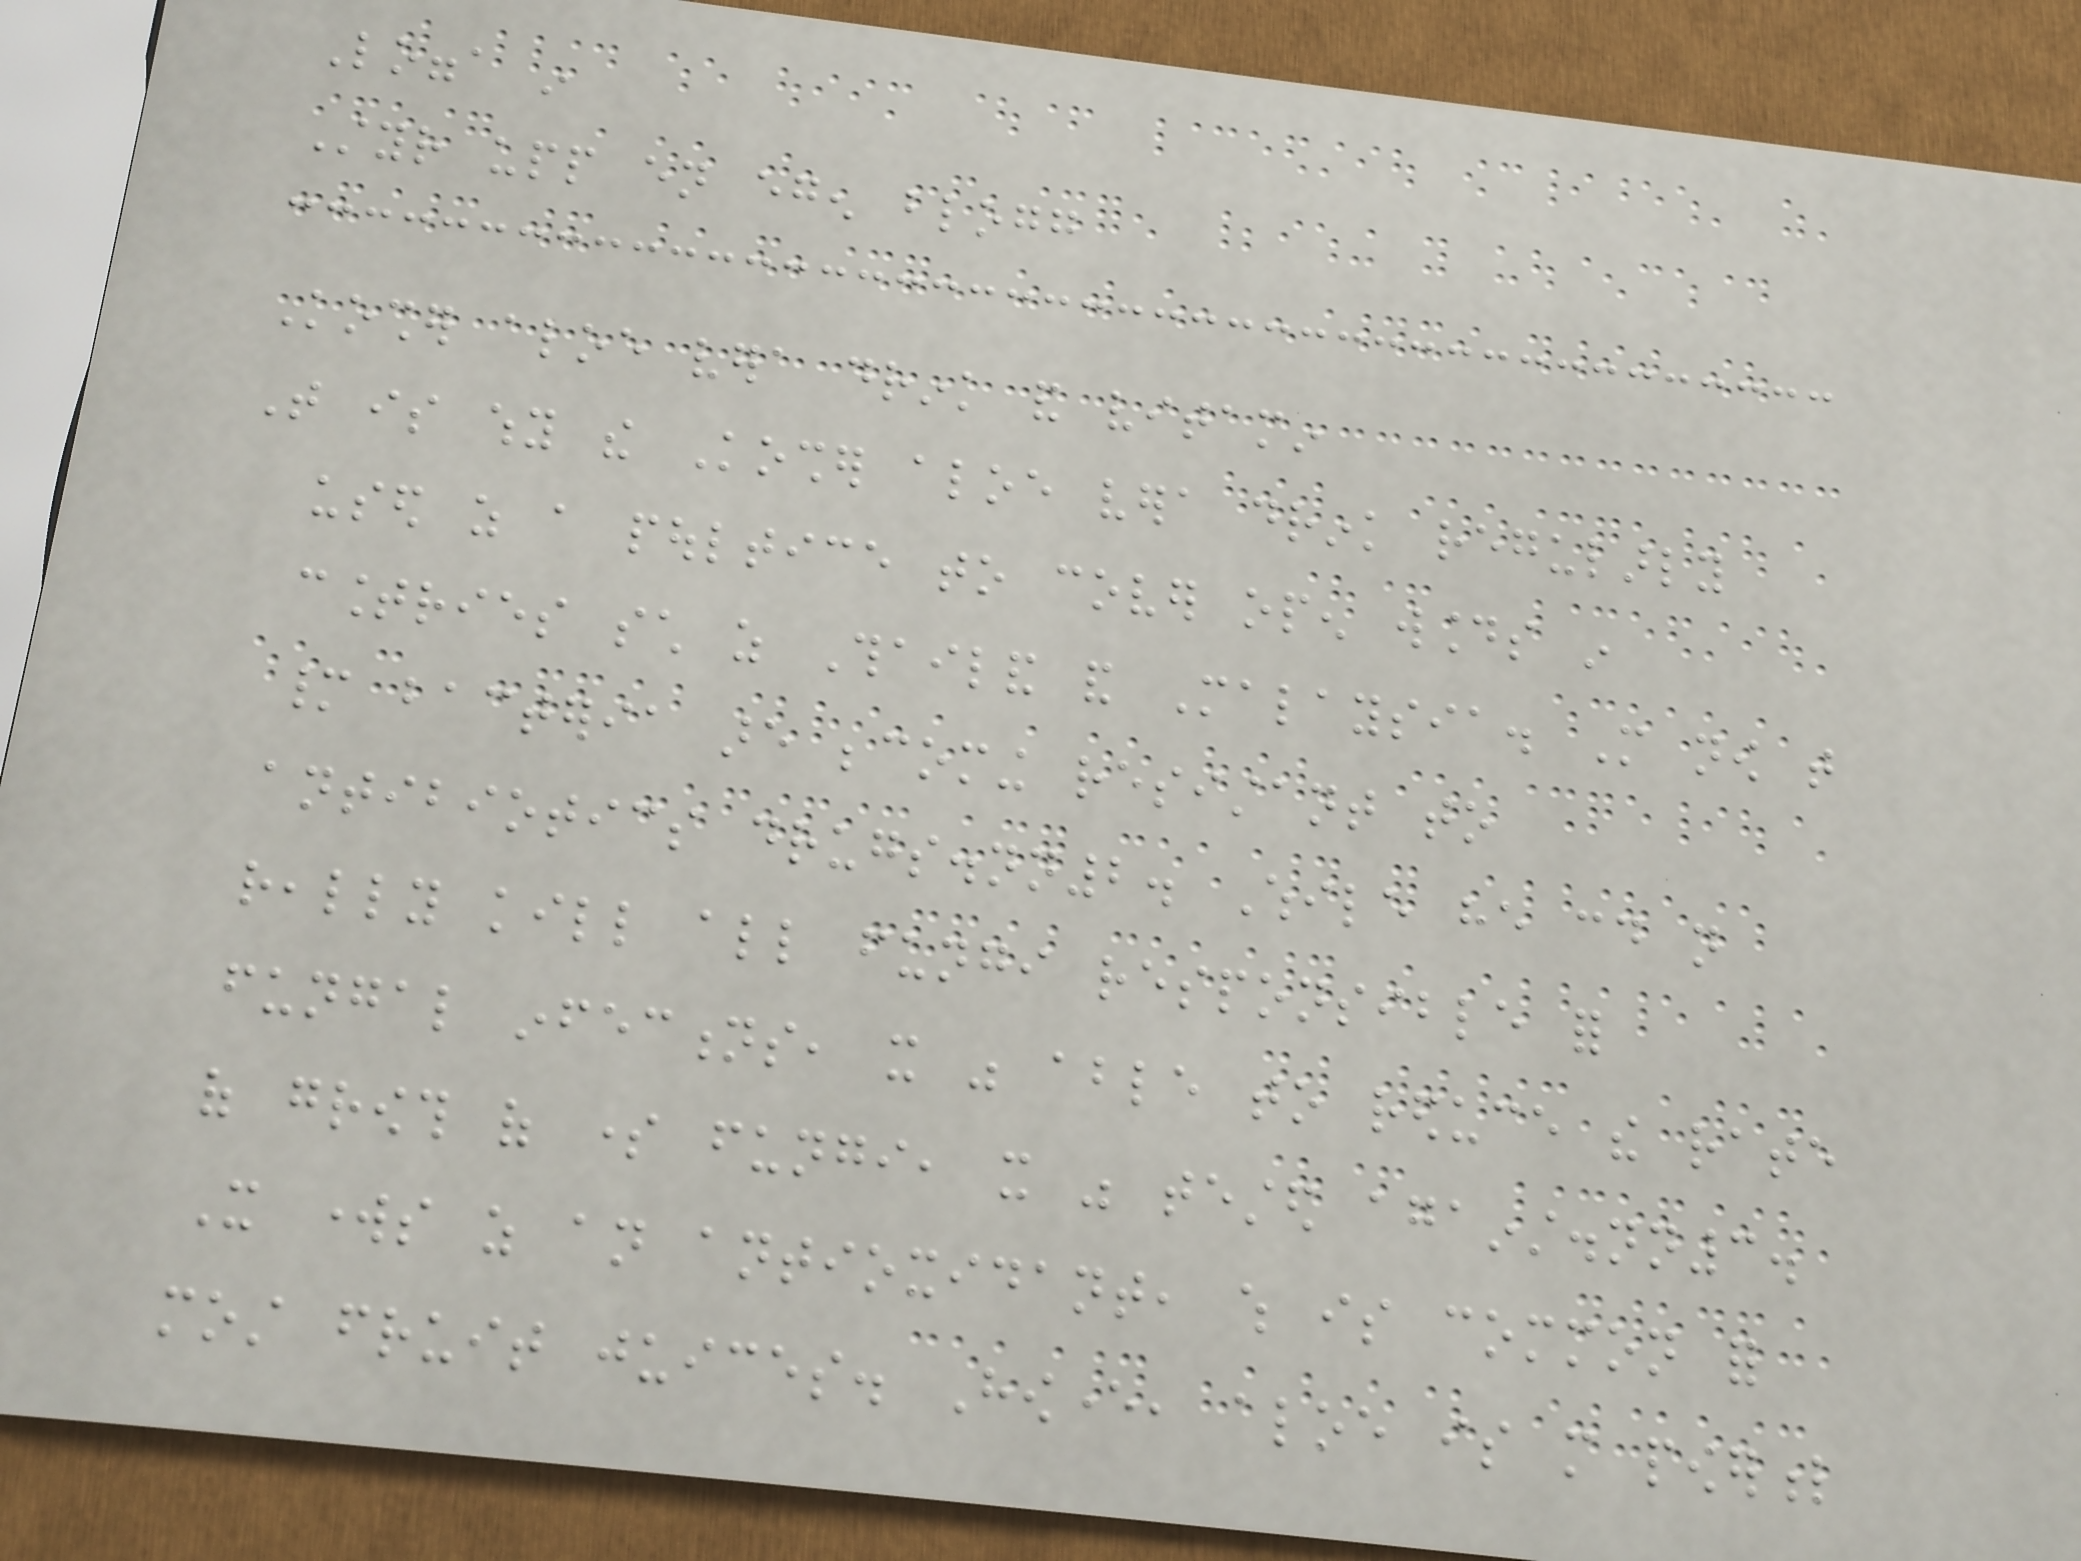Logga in
Styr upp en egen blogg
Kosher aloe vera drink and vitamin
That is why the Kosher aloe vera drink regularly
used as a poultice to cover open wounds in
countries such as Thailand and Malaysia. More now that
many bacteria are becoming resistant to
antibiotics drugs.nn2. While he could not
really kill all fungi responsible for
fungal infections, it was able to reduce the rate
of growth of some fungi, it was tested against.nn3.
It works as an antioxidant, which is common for
most fruit juices. However, aloe is more powerful
